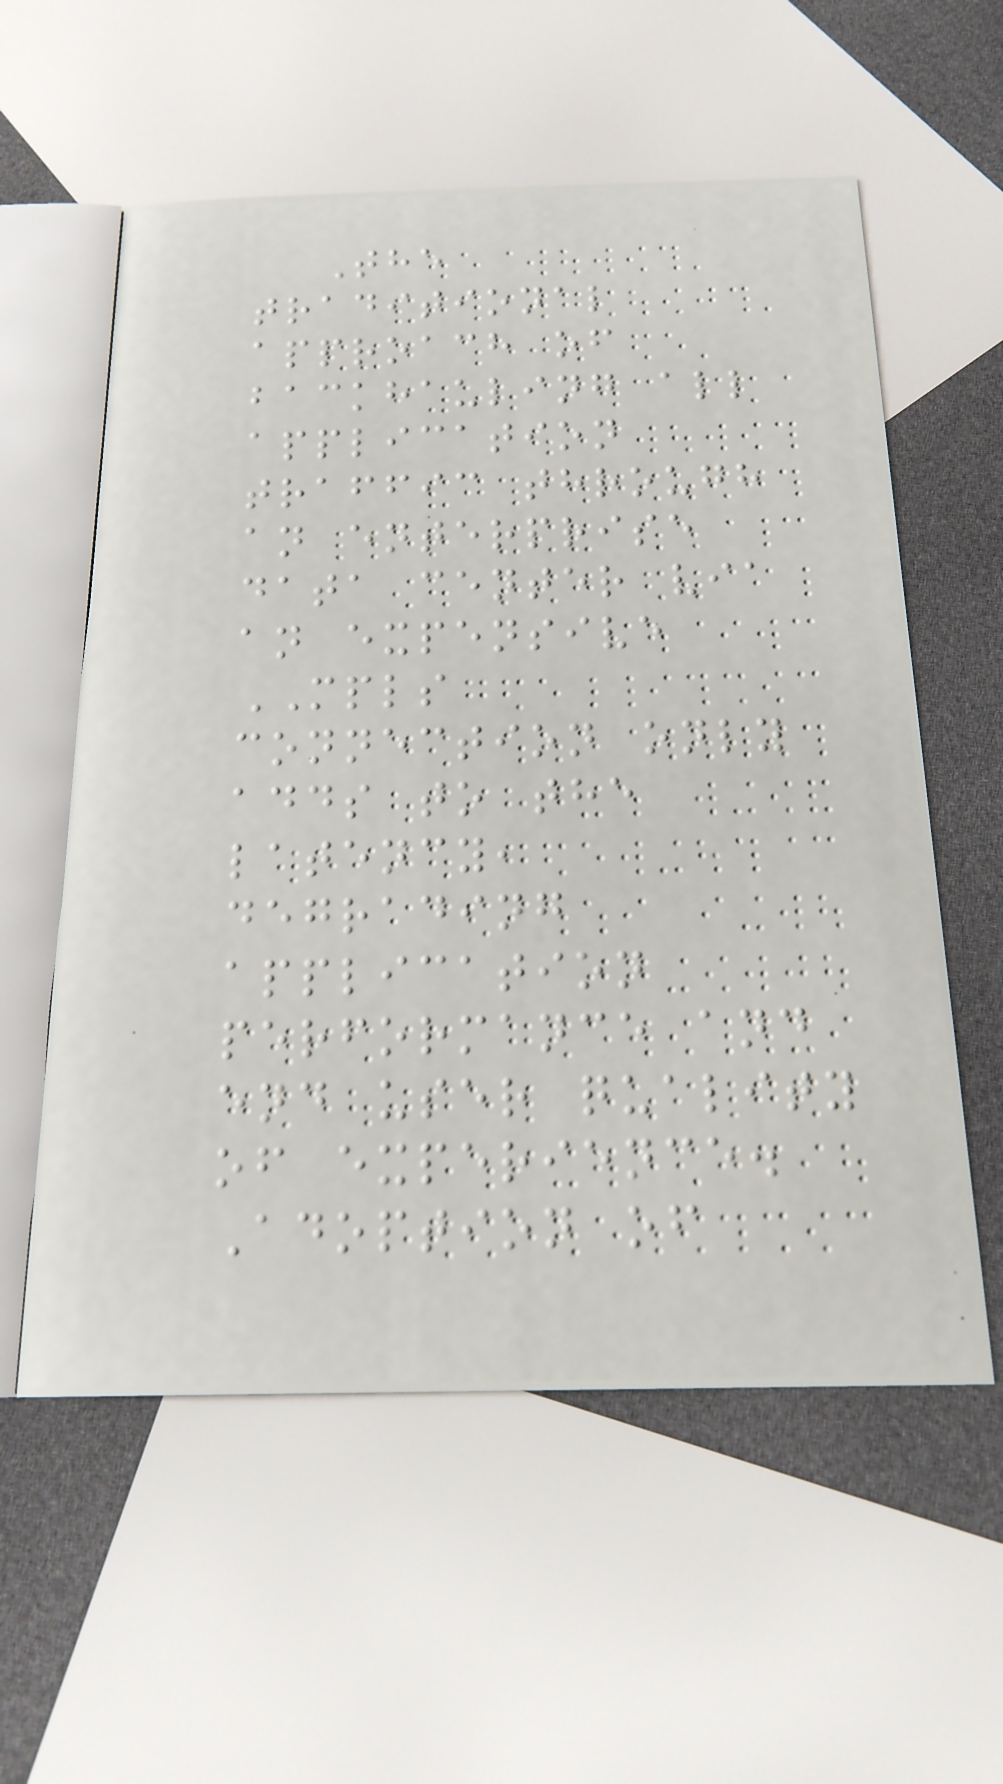The
traditional
approach of
backhauling all
application
traffic through
an enterprise
data center via
an expensive
MPLS
connection only
adds to the
latency,
degrading
application
performance and
end user quality
of experience.
Adoption of
